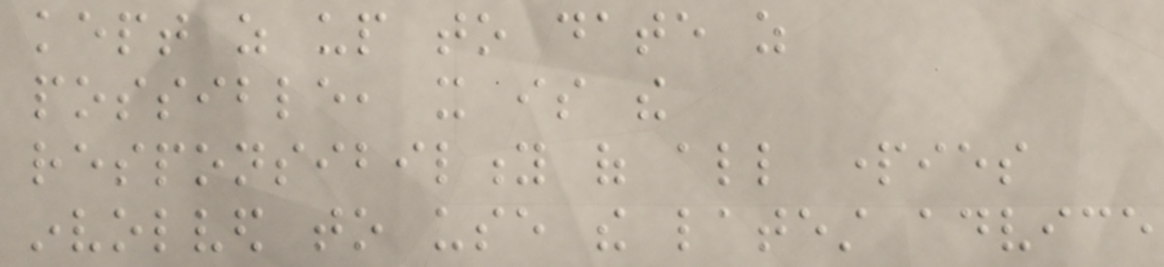kept as up to date as
possible, it is the
responsibility of all parties
involved to use the latest advice
